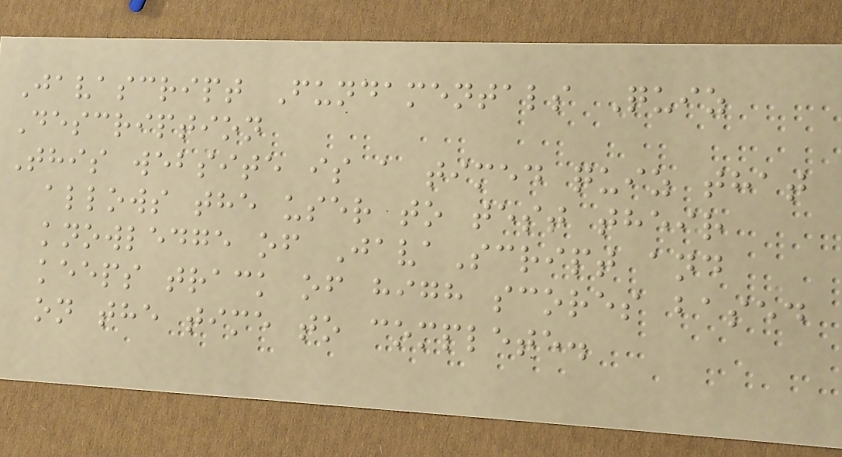Javascript Fundamentals Quiz
Description
This website is a timed quiz that
allows the user to test their
knowledge of JavaScript and
keeps track of high scores based
on the time to complete.
